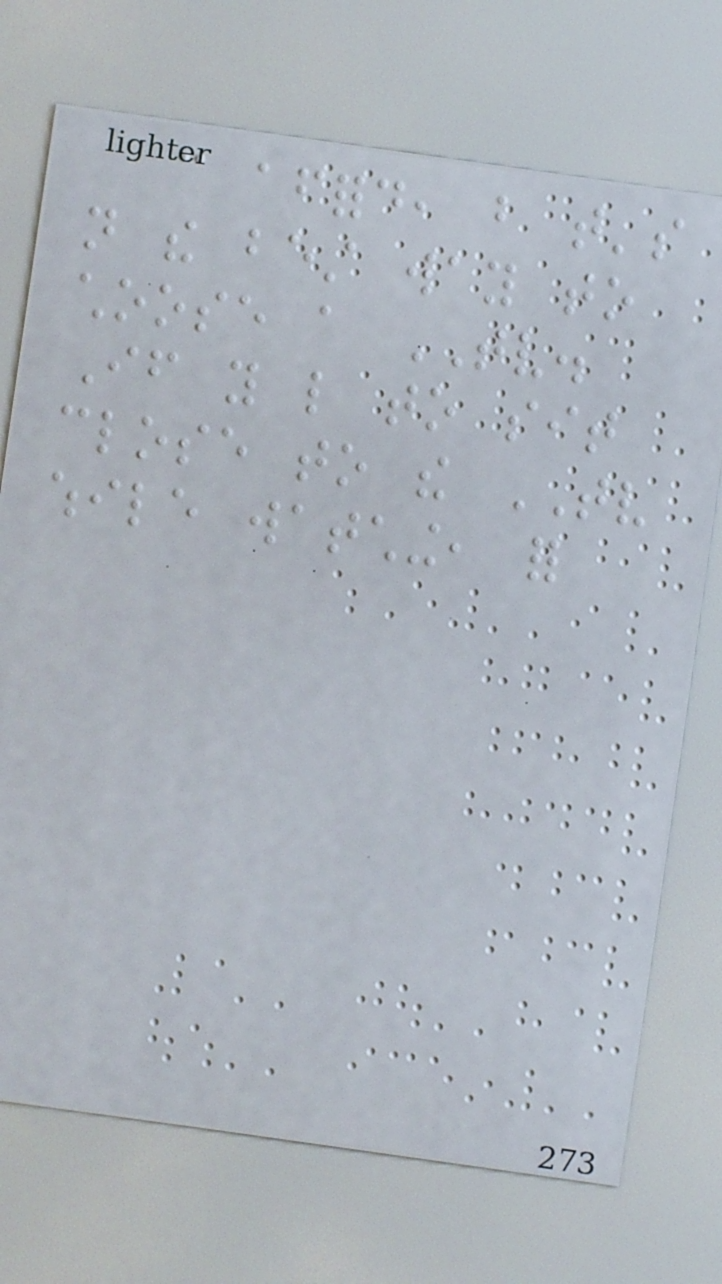can afford, but that's
not the best way to
choose a TV.
If you like to sit
close to the TV
while watching, for
